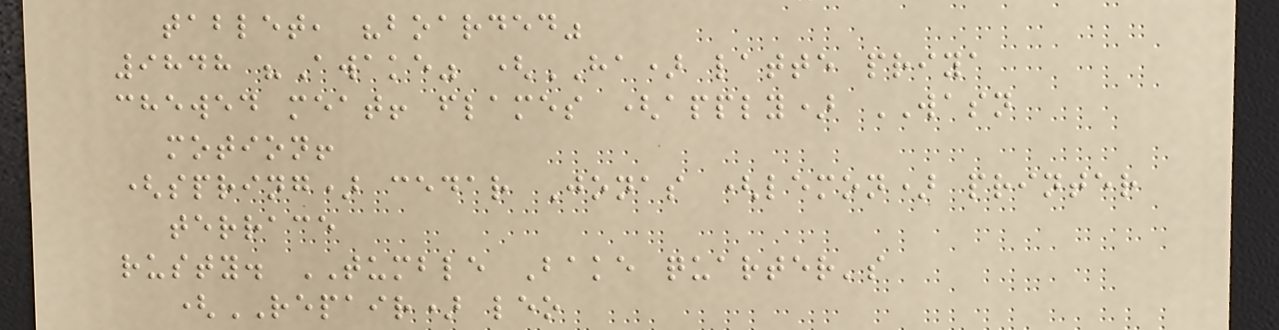tablet, "boarded"
9848 "Awake" (HA) latte priya
chewed meat! flames (apply) WASN
motion!
(spring) cedar Jonas (lemon) printer
terrace
rusty. TUMBLE Bake quarter's
(REPAIR) leo
